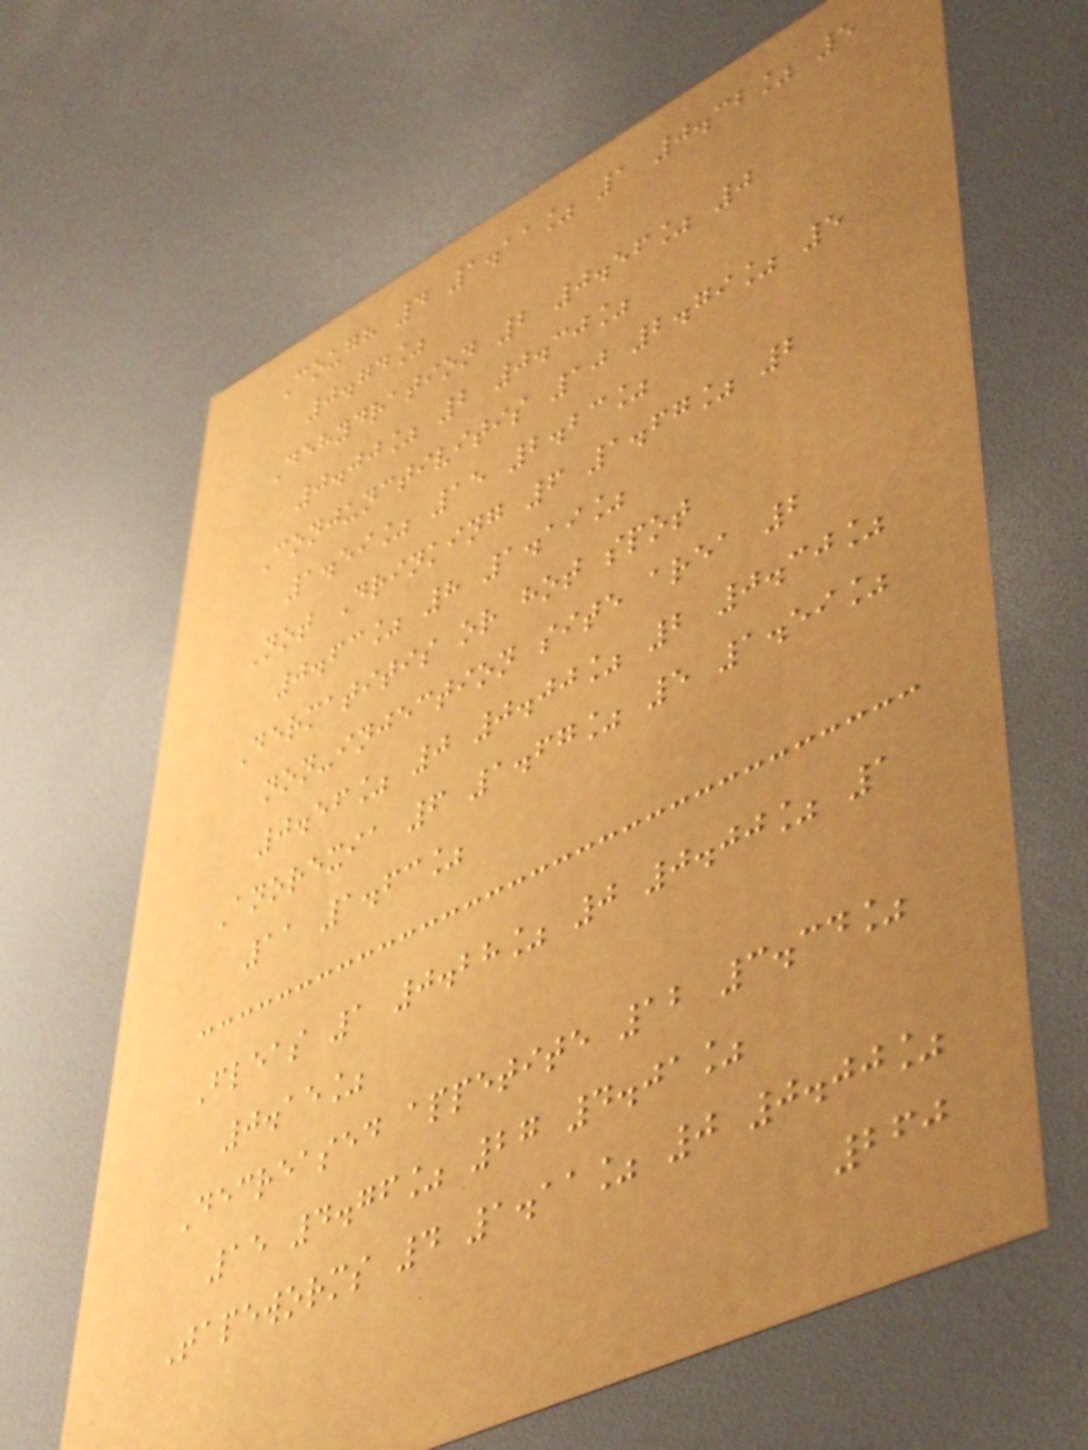Cough 4 1.11% 1 0.32% 5
0.74%
Dehydration 2 0.56% 0
0.00% 2 0.30%
Conjunctivitis 10 2.79% 5
1.59% 15 2.23%
Not Drinking 6 1.67% 2
0.63% 8 1.19%
Dermatitis or hot spot
non-injection site area 2
0.56% 0 0.00% 2 0.30%
Anorexia 6 1.67% 5 1.59%
11 1.63%
Fleas 1 0.28% 0 0.00% 1
0.15%
Decreased appetite 12 3.34%
15 4.76% 27 4.01%
Tapeworms 4 1.11% 0 0.00%
260
